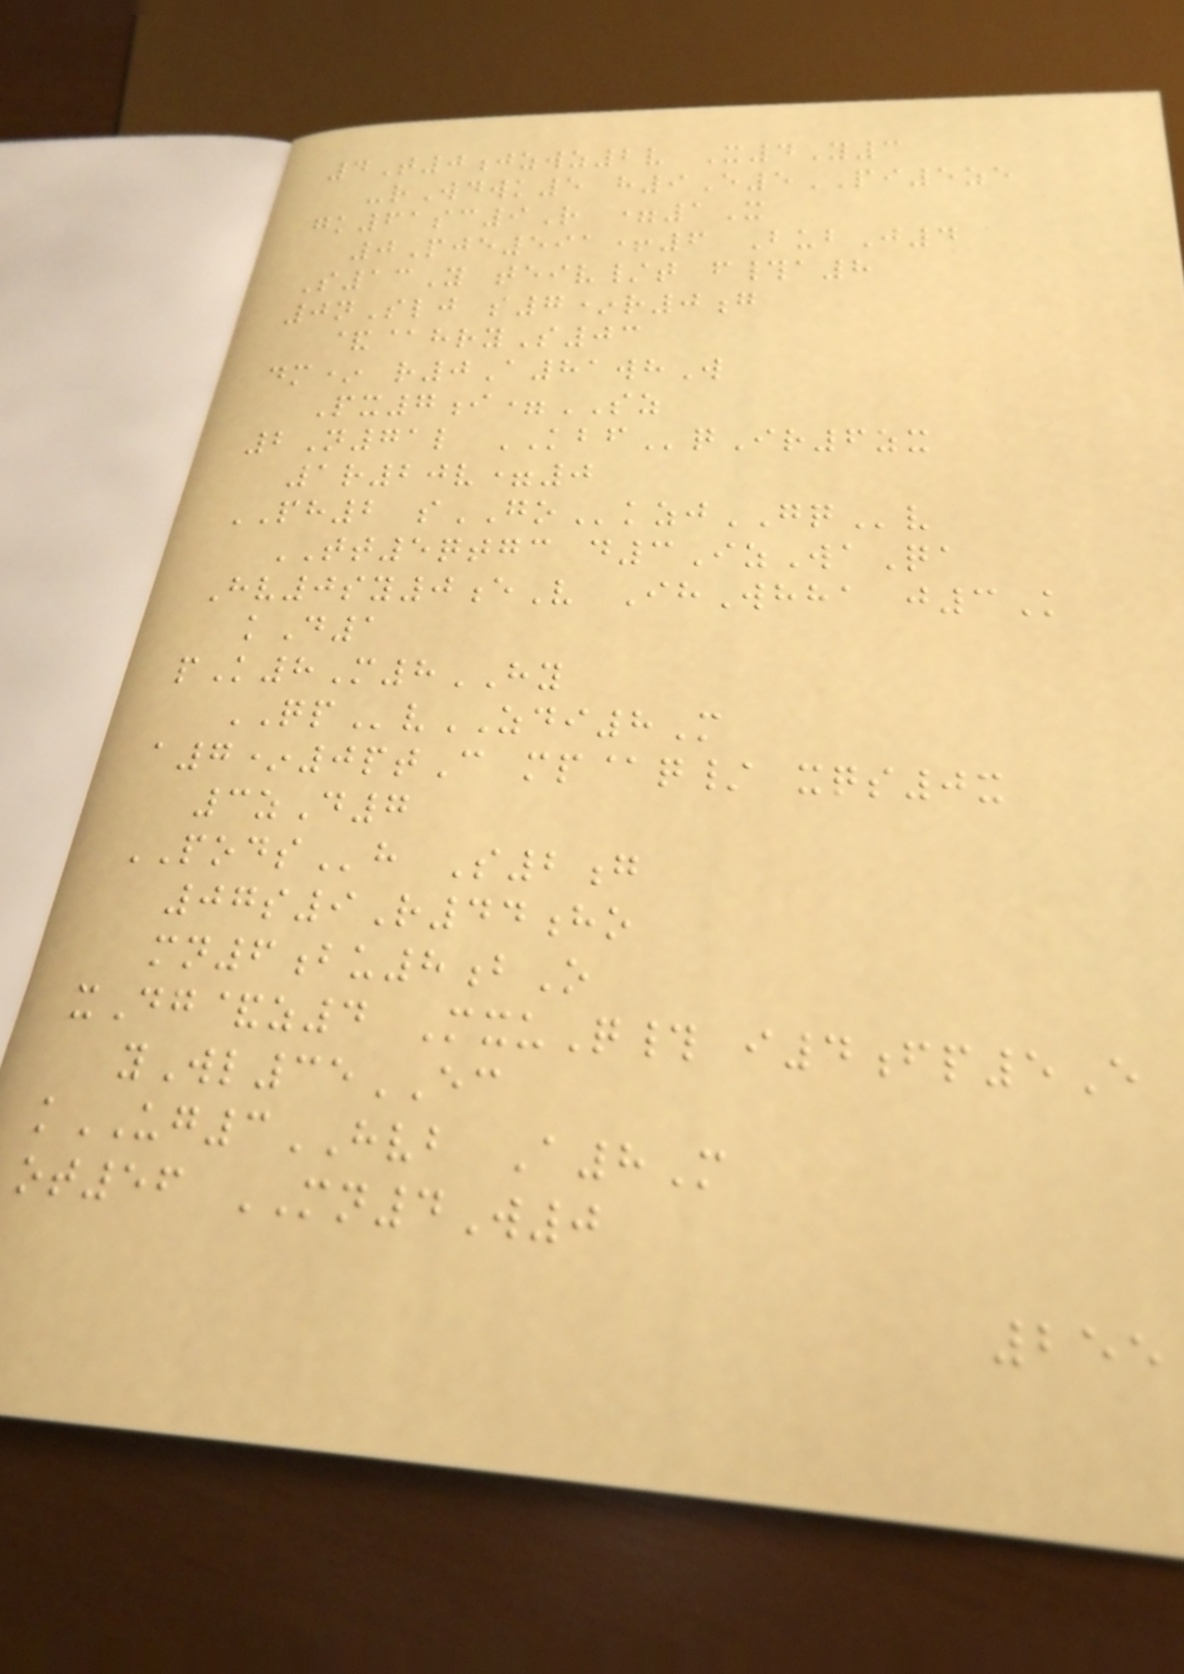4T0jzwz2v X4Y3
-rWdwk5 h9E5PI5ze
gk61sc9R =1X
0Pje591+6 BubJ4
S13Y teiv/t f#a8
0nSlj s7*r0g
&@hryS03
dm* r0A81whW
Px7i=SZ
2N71l KBFqIr6zx
1r20v=0
PH2 sGOkzjGQv
TT5qtgc d3IzWaQa
Hv0sy0eV IhWhha j3K
kD1
pK8M8HY
QPvZDI8M
a7*0ptC mp@q/ xqs0x
3zD7
PODSh S2g
07s9R44ho
mn6bu8bO
xDg&z4 MxuQ# i4fp5E
yWl35EC
kUG3HVB A8M
ot56 MN4W0
255
